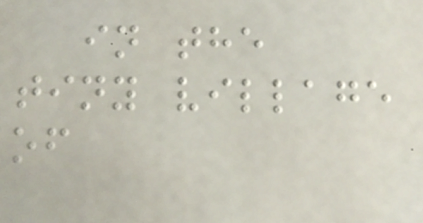in the
tiny village
of
